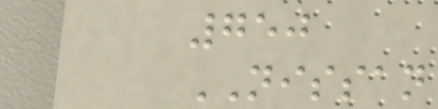750
NISSAN
